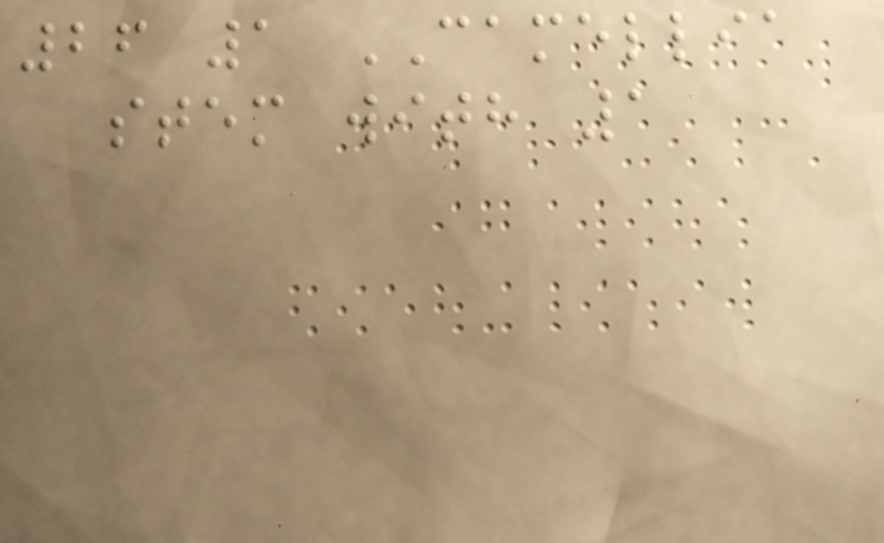26 1 CAMELLIA
stem with 1
